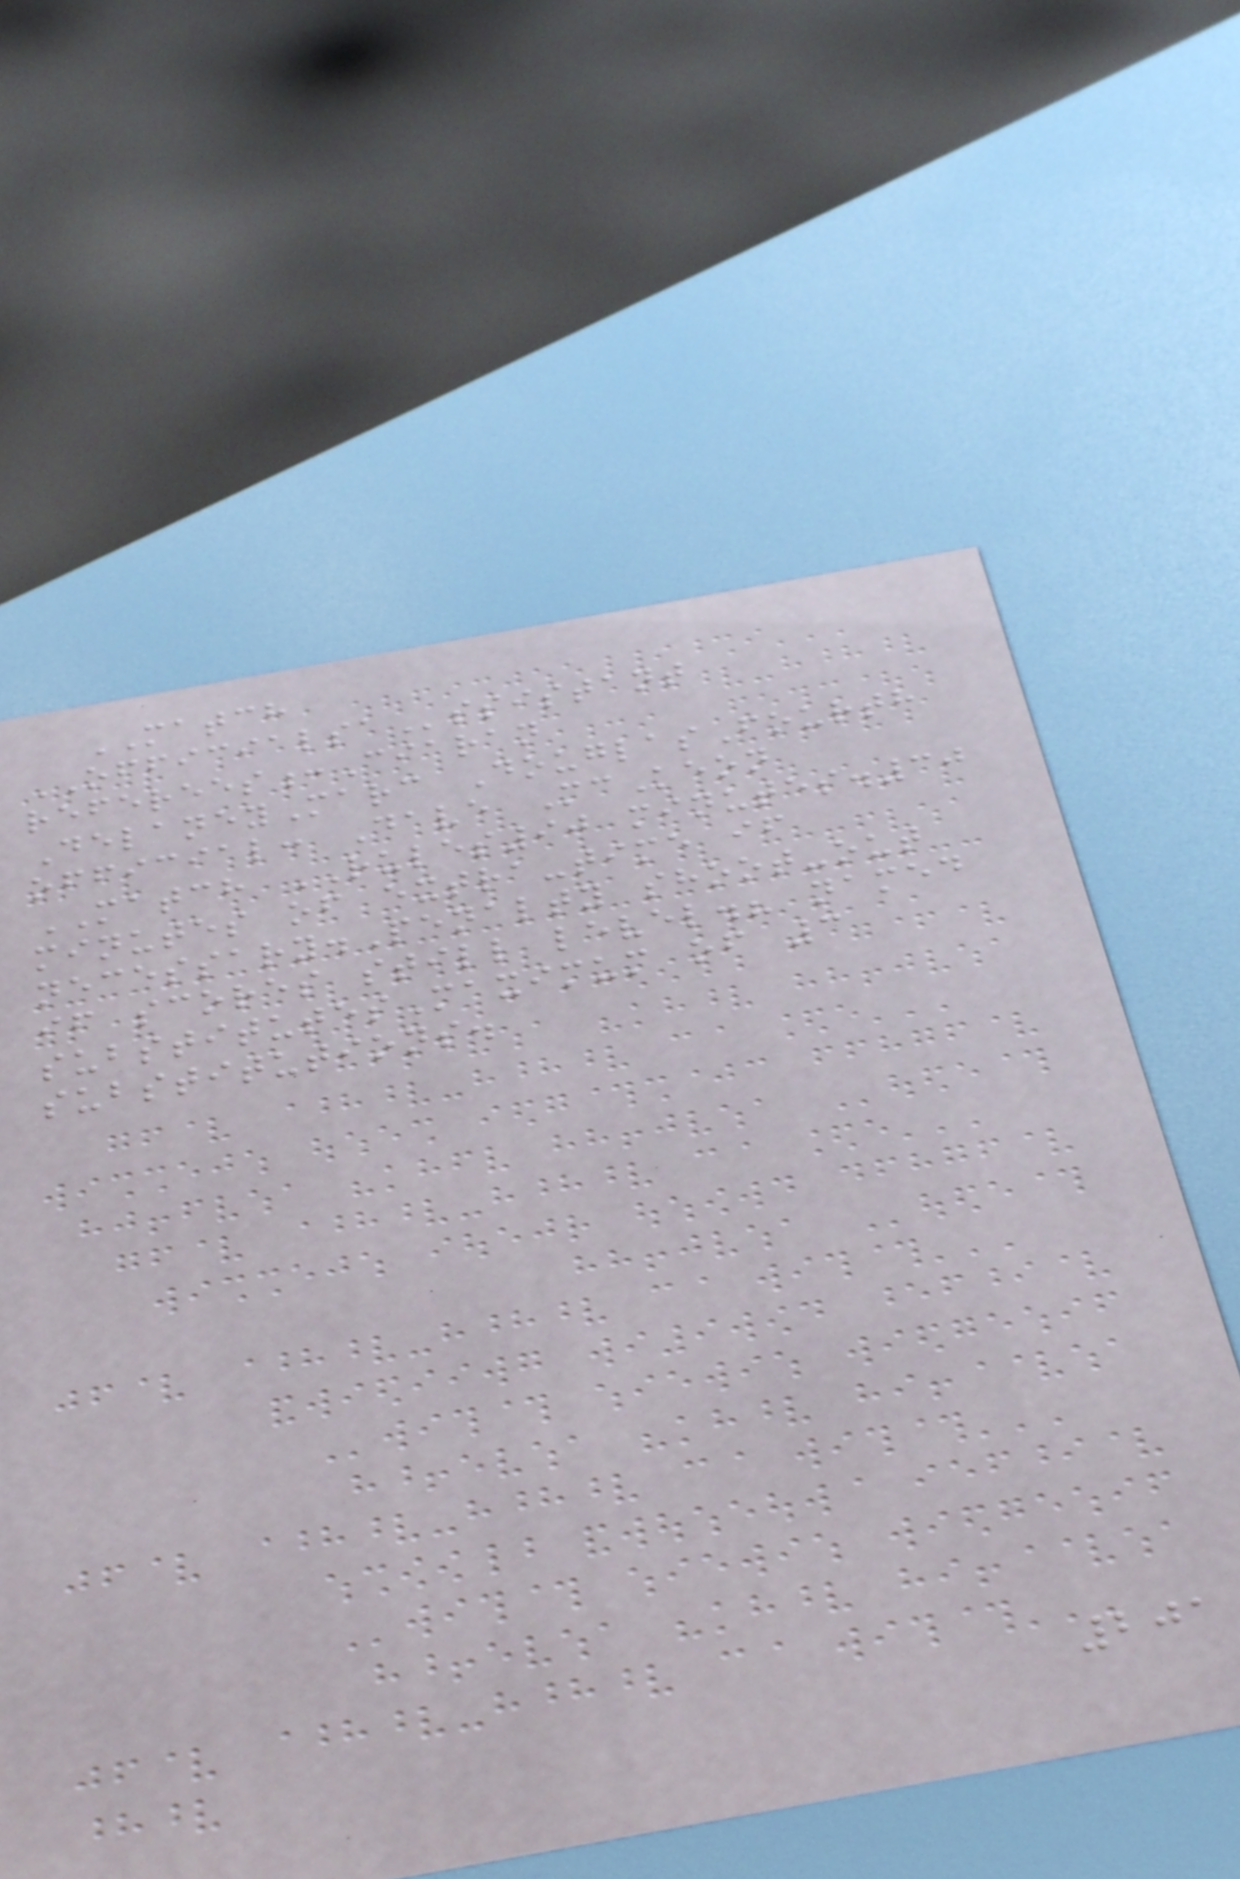MATCH
OFFICIALSAssistant
referees:Ciaran
DelaneyMarc DouglasFourth
official: Dave McKeon
MATCH RULES90 minutes.30
minutes of extra-time if
necessary.Penalty shoot-out
if scores still level.? named
substitutesMaximum of 3
substitutions.
201
